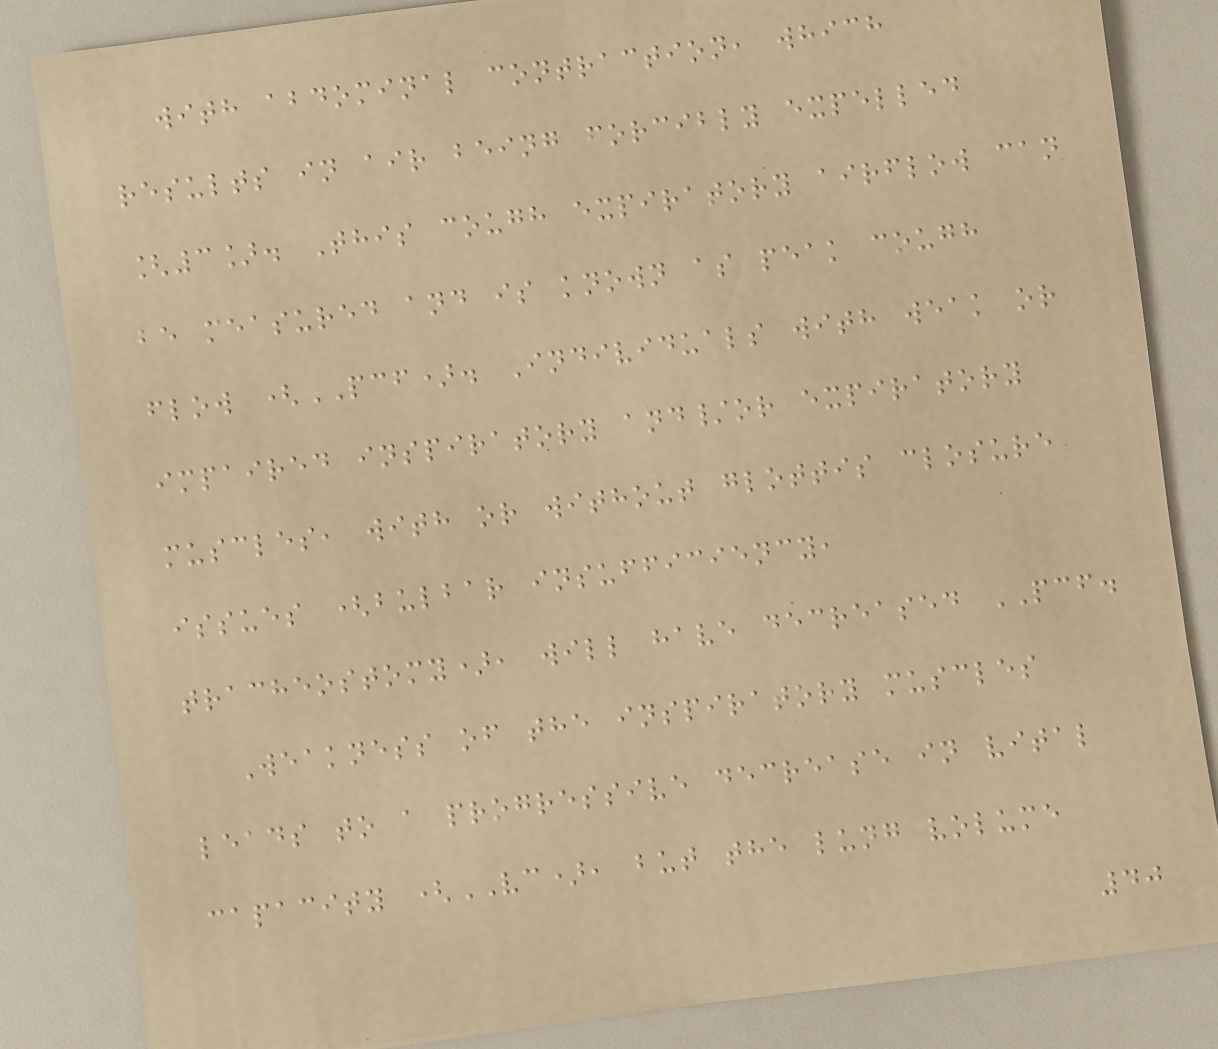with abdominal contraction, which
results in air being forcibly expelled
[3]. This cough expiratory airflow can
be measured and is known as peak cough
flow (PCF). Individuals with weak or
impaired inspiratory and/or expiratory
muscles, with or without glottis closure
issues (bulbar insufficiency,
tracheostomy), will have decreased PCF.
Weakness of the inspiratory muscles
leads to a progressive decrease in vital
capacity (VC), but the lung volume
40
